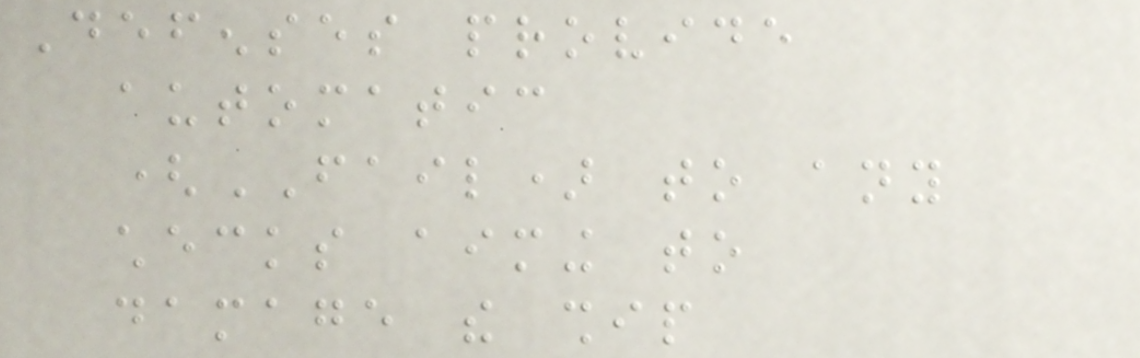Defenses provide
automatic
(FAIL) to any
checks aiming to
damage the ship
